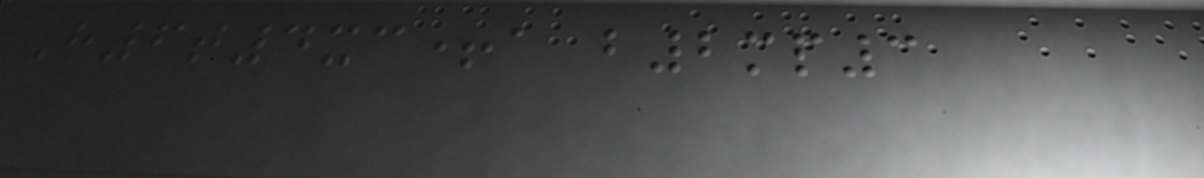H6t4xc+a b2mp3
